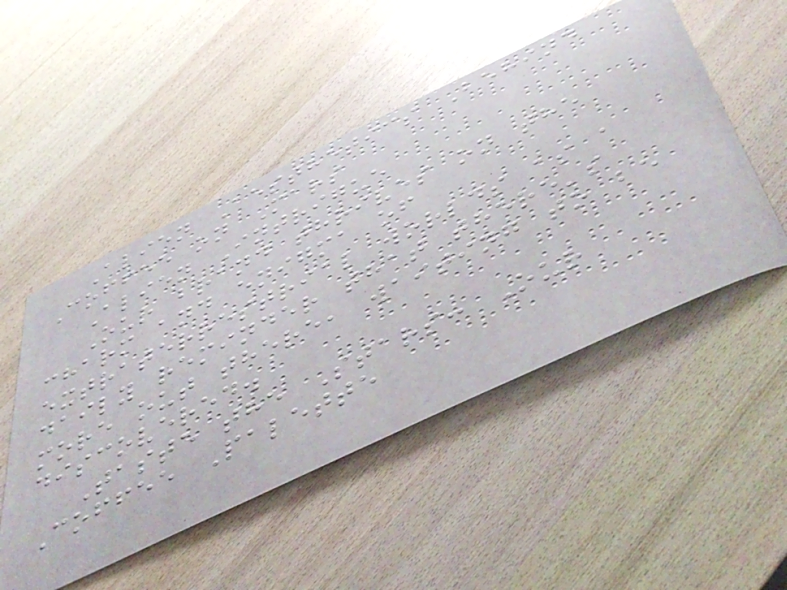Alien Aesthetics Behind
Coffee on Mars
Alien Intrigue
Our brand thrives on the
charm and enigma of
extraterrestrial worlds as a
daily reminder that there's
more out there, waiting to be
discovered.
Taste the Stars: Our
Coffee Palette
